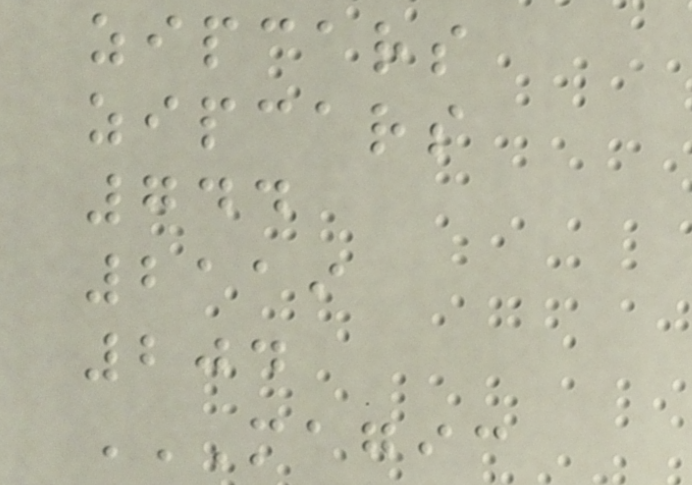zipcars
zipcars
744
2119
204
MAGIC
